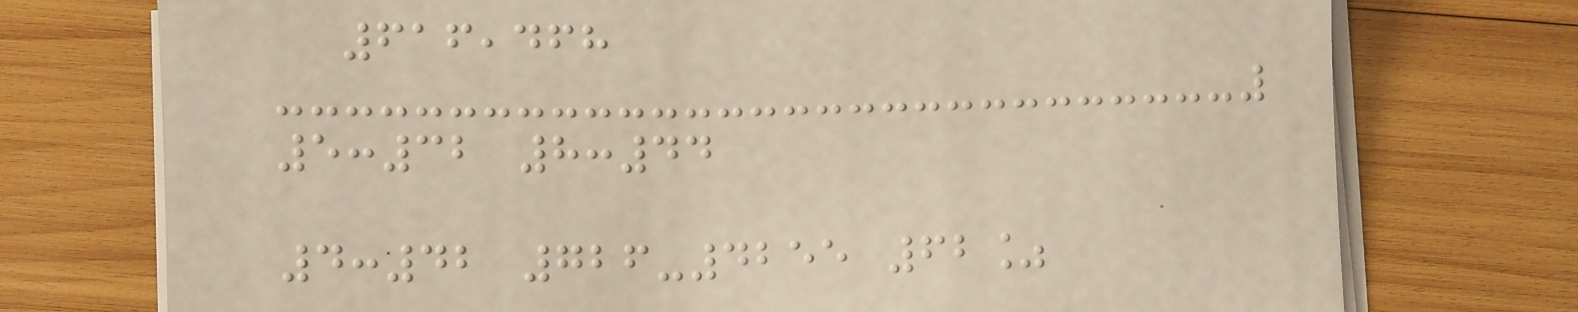616,468
5:32 8:44
4:42 726-4255 62%
